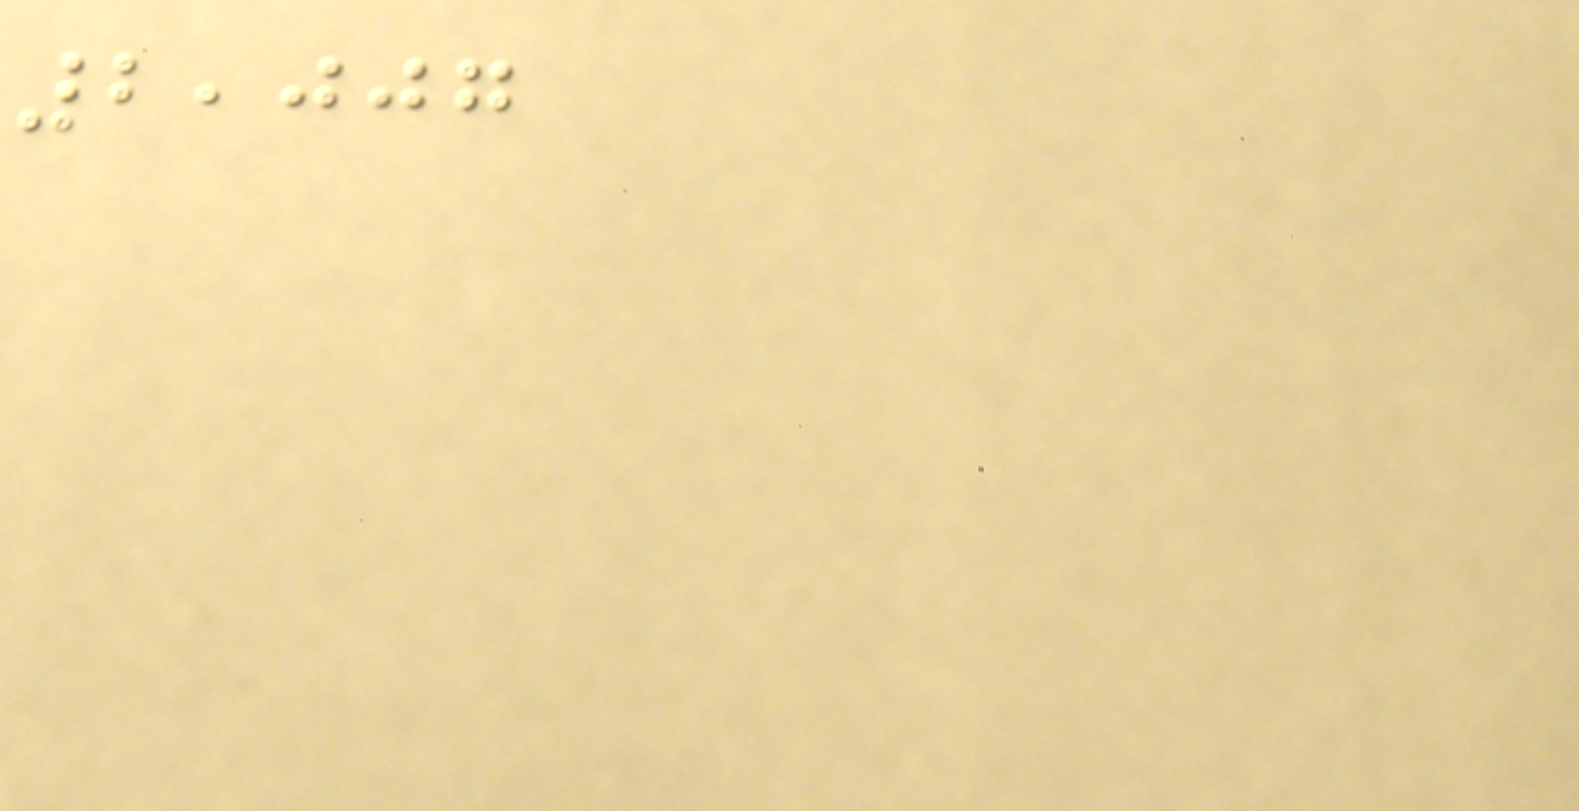2,007
